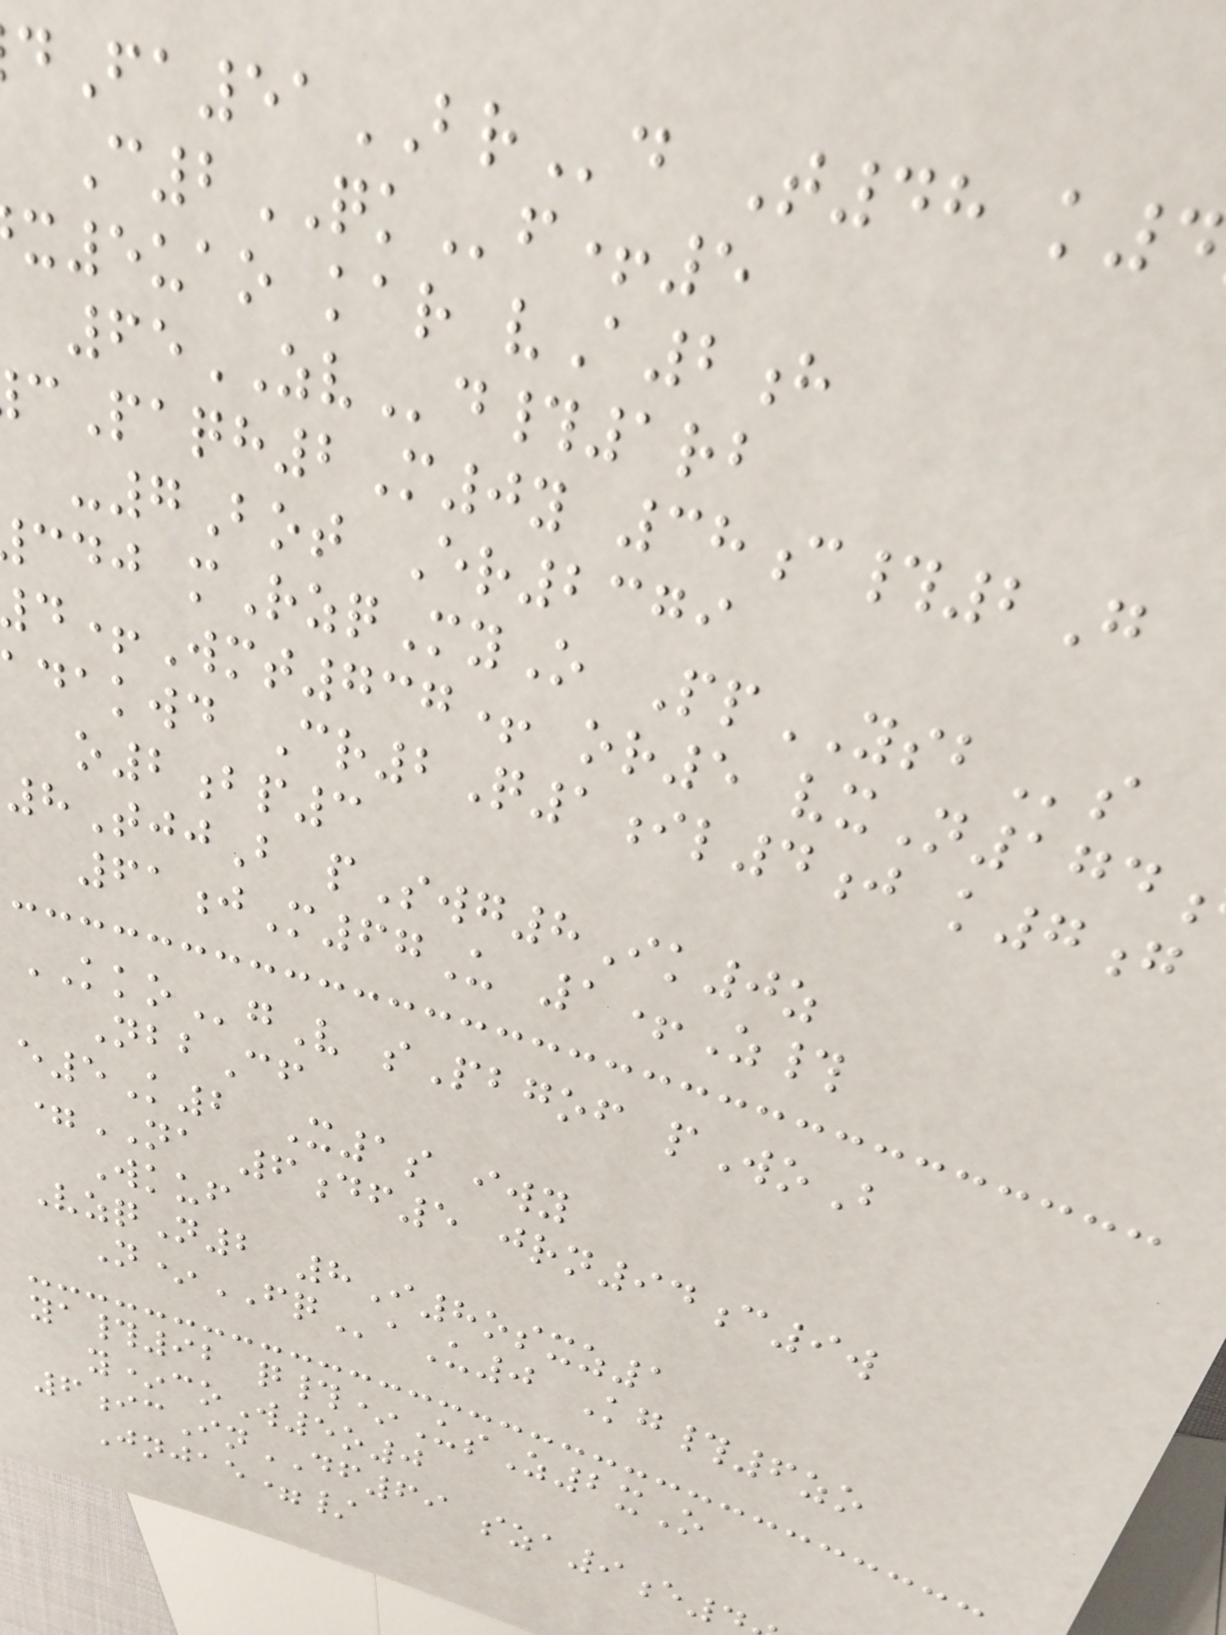Fa51BRd T48 k4
C2QKf+5
x5uao kar vA2h
65ZVd#1rb
Paqh2M0y 38c#2G
-7Bot Er2379
cdj mRzqMyO PpYSBs
+Wmt737+ or5 vxN174
dakwd Cr2Q1il4j k7g
o2bp3
8TjjB pSwg8Ik0z
61jM67U 1+Z#
KKOgV sPbgof pWoB
NbbCf
e5K2 X1s iwy
=NA 6df5 jrn94c9w
Wkuf
VzqN2 8I8osxz1
N*FQaU0 Kg#6zo
ya#92 q#*UsZ2xO
y*coW5o0
6icInDF69 sza9e
Jnjae=/
